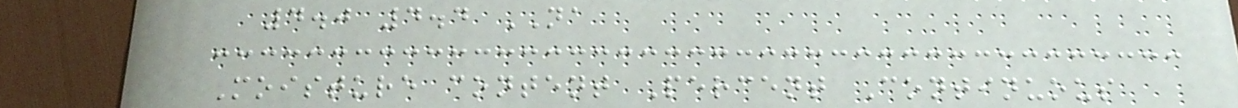4.0 4.4 NA
Moisture content Percent Continuous
